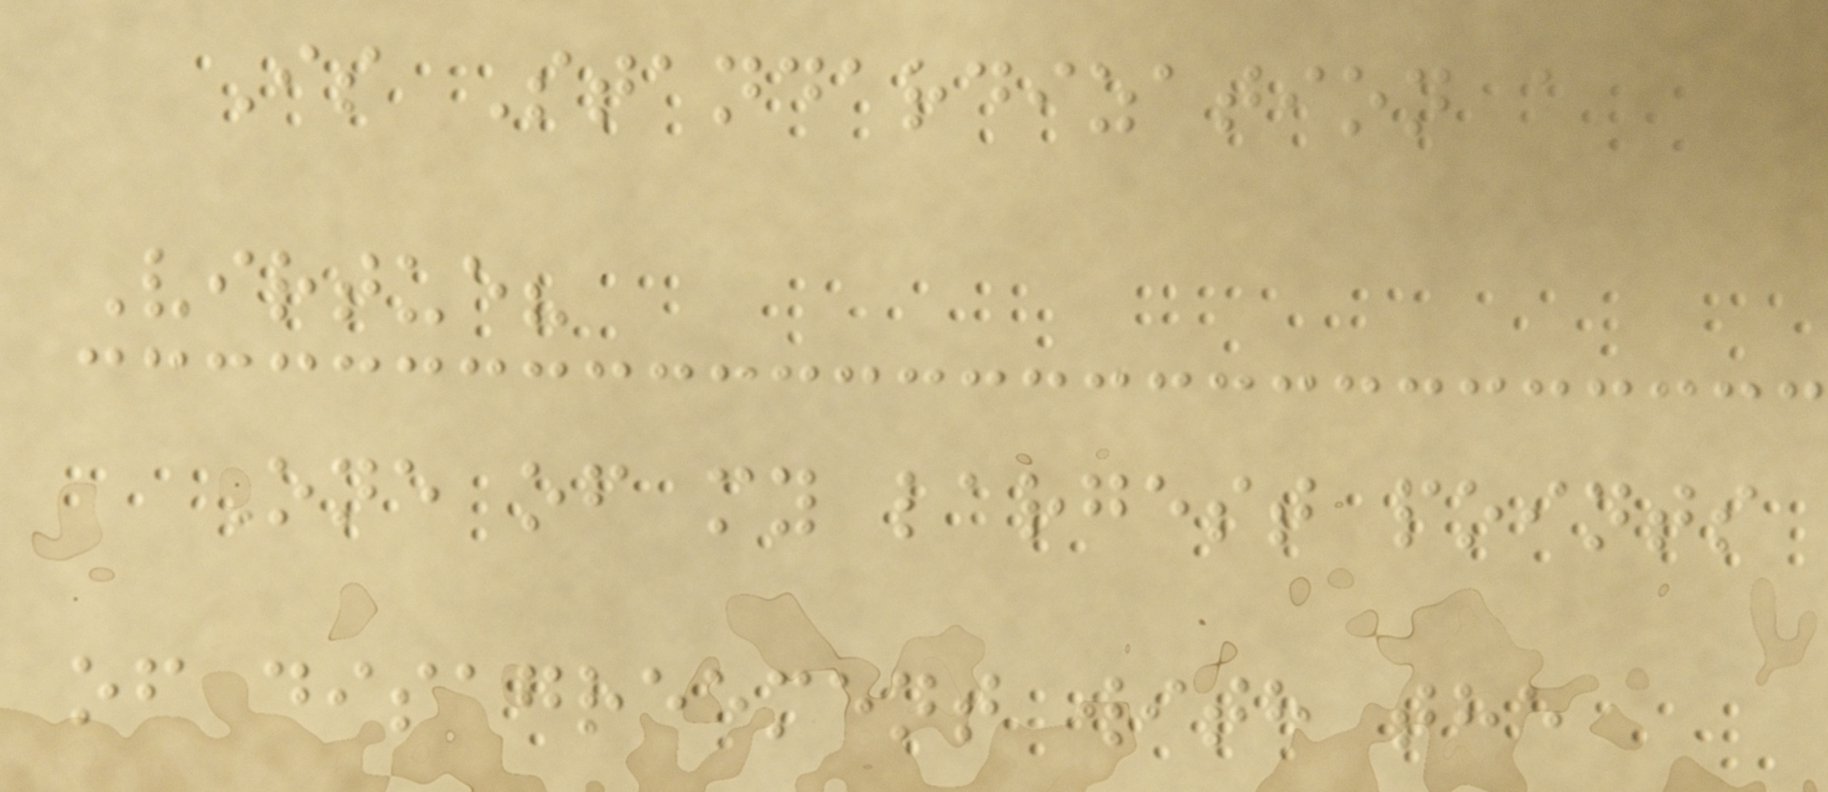Is Standardization a
Virtue?
One of my largest points
of disagreement with the
